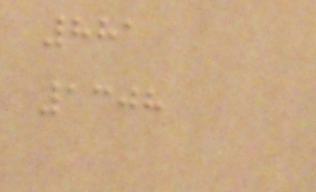881
1308
